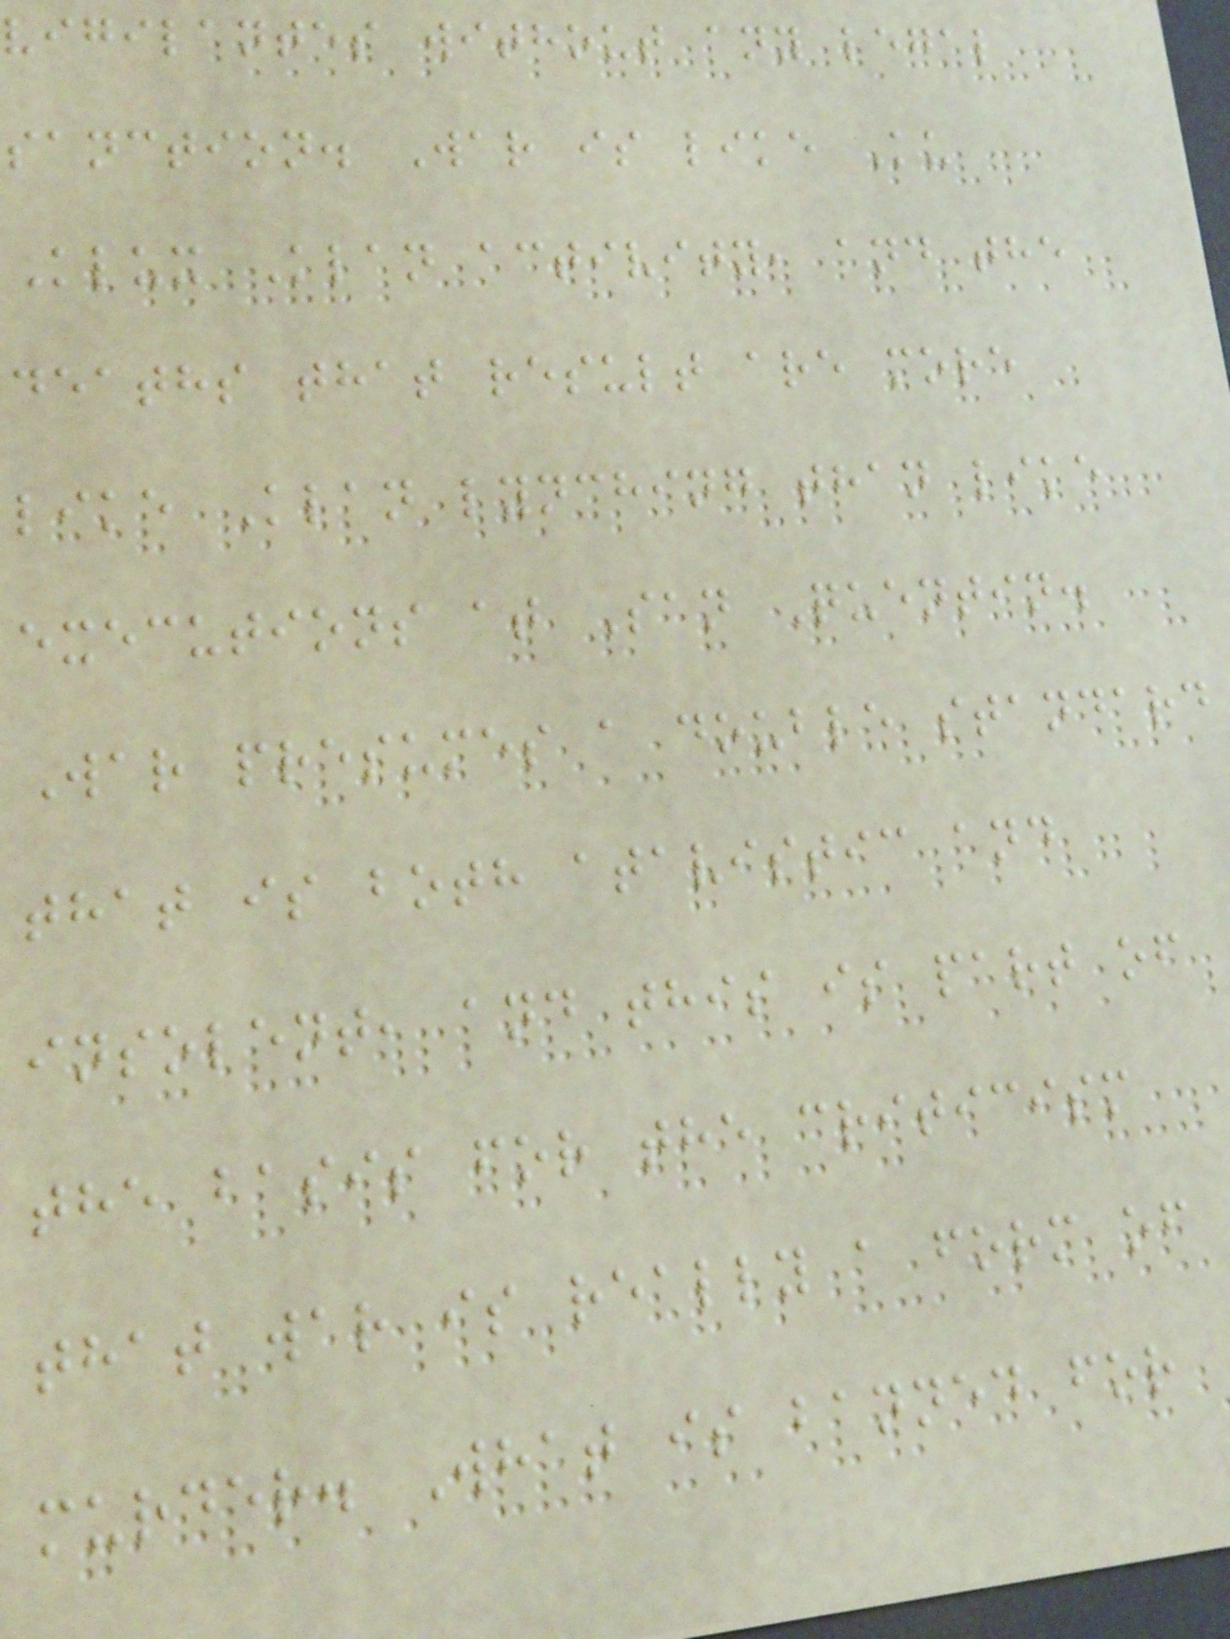vigilantes without any legal
sanction. War is like Ku
Klux Klan activity, and the
deaths that result are more
like Klan lynching than like
executions at San Quentin.
War presumes a double standard
that is both atavistic and
insolent, and this is part of
the basis for the criticism
that war is really a form of
murder. What is banned for
